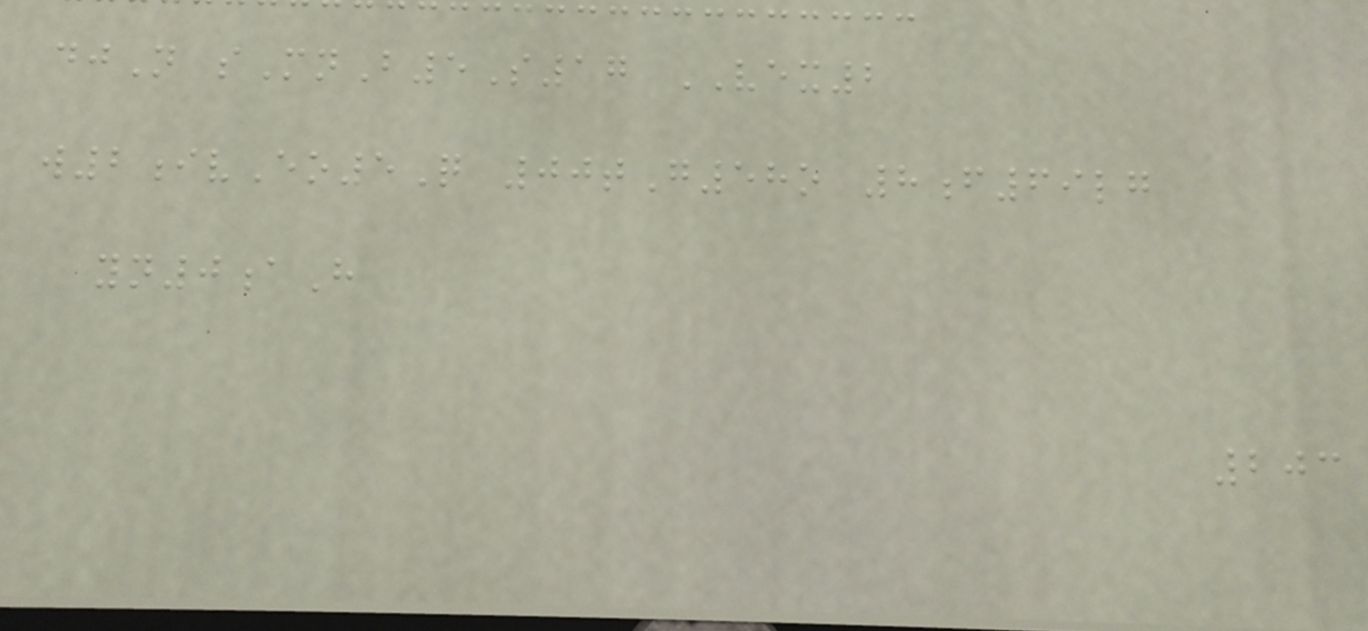djN sMnB5S17 VEX2
w2ivEo5Q 00tG58o 8f69lg
yn0aH
203
